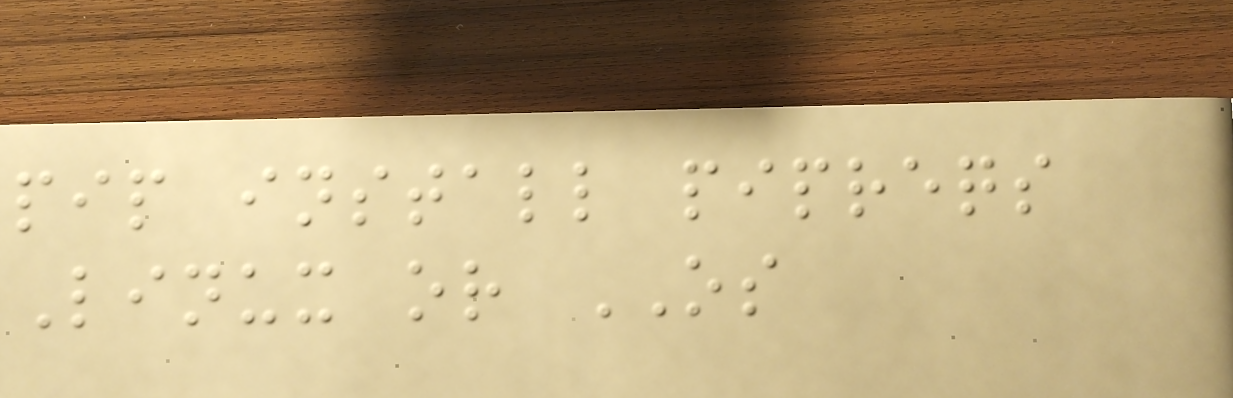pip install pipreqs
Linux or OS
